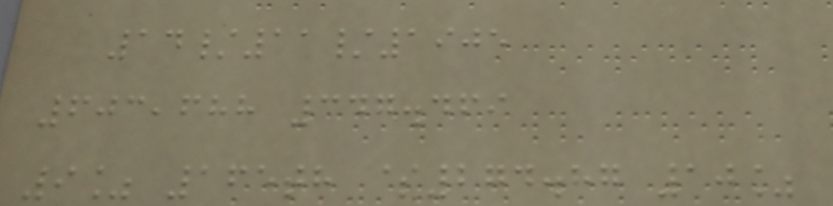14/11/1905
603,688 347.469
9% 165th $274.87 10%
